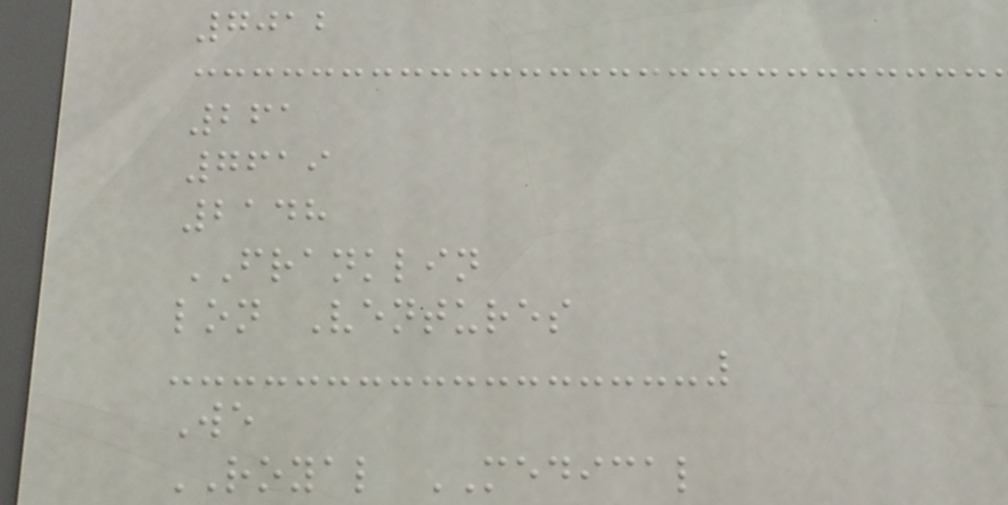7012
261
7619
2148
FRANKLIN
lon Ventures
We
ROYAL MEDICAL
